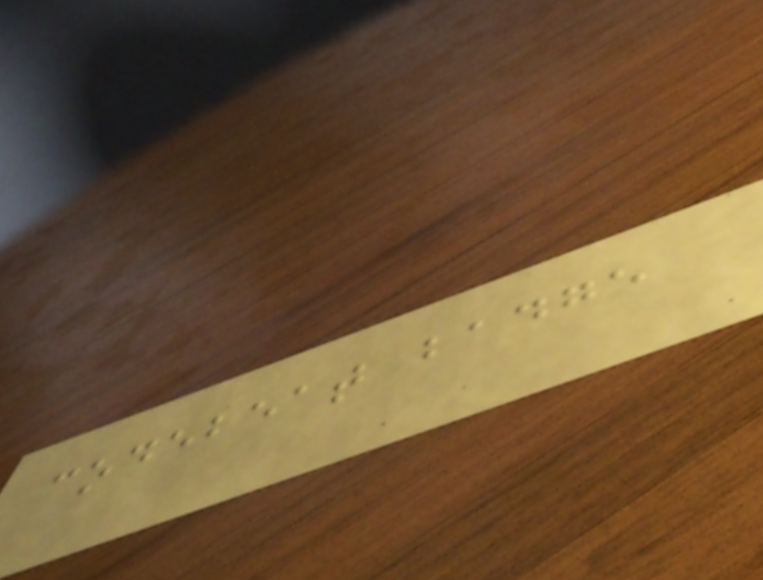codebeat badge
